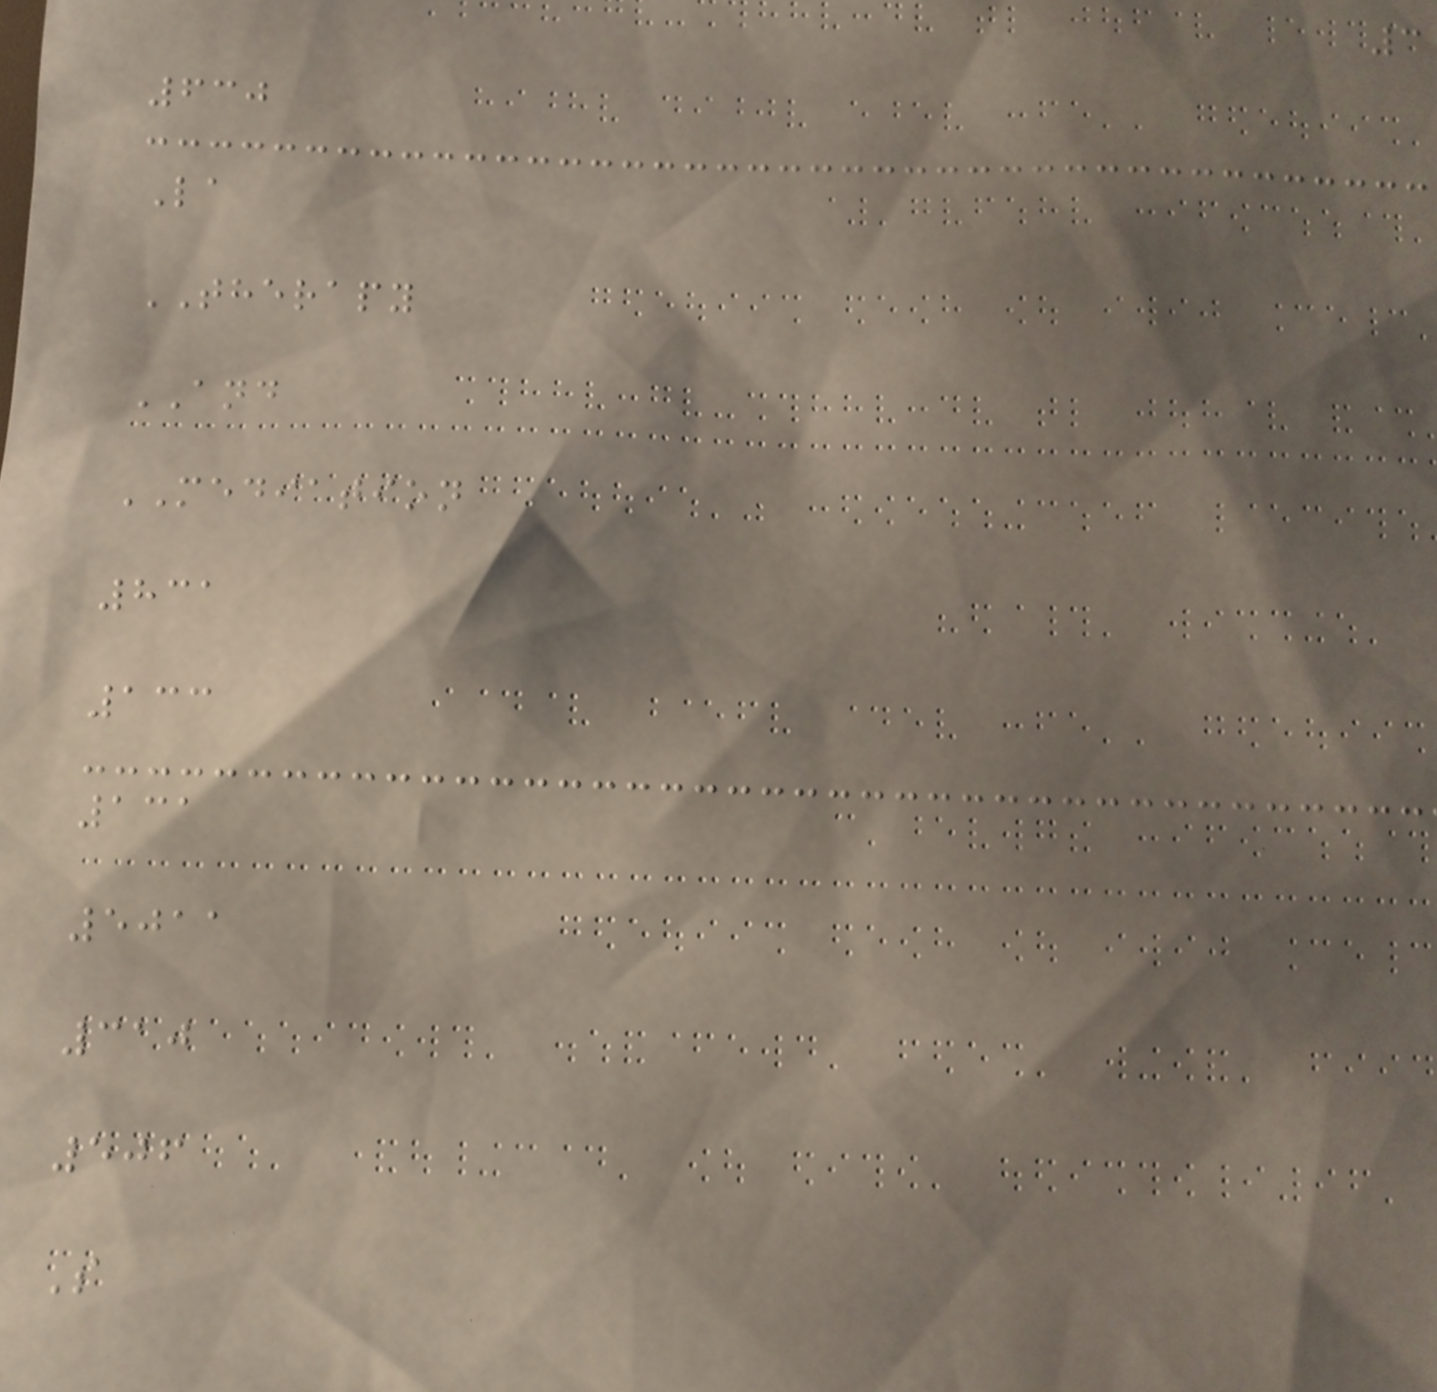3
630
La
THERAPY
AND
MEDIATION
831
133
131
5011
310
506
S
